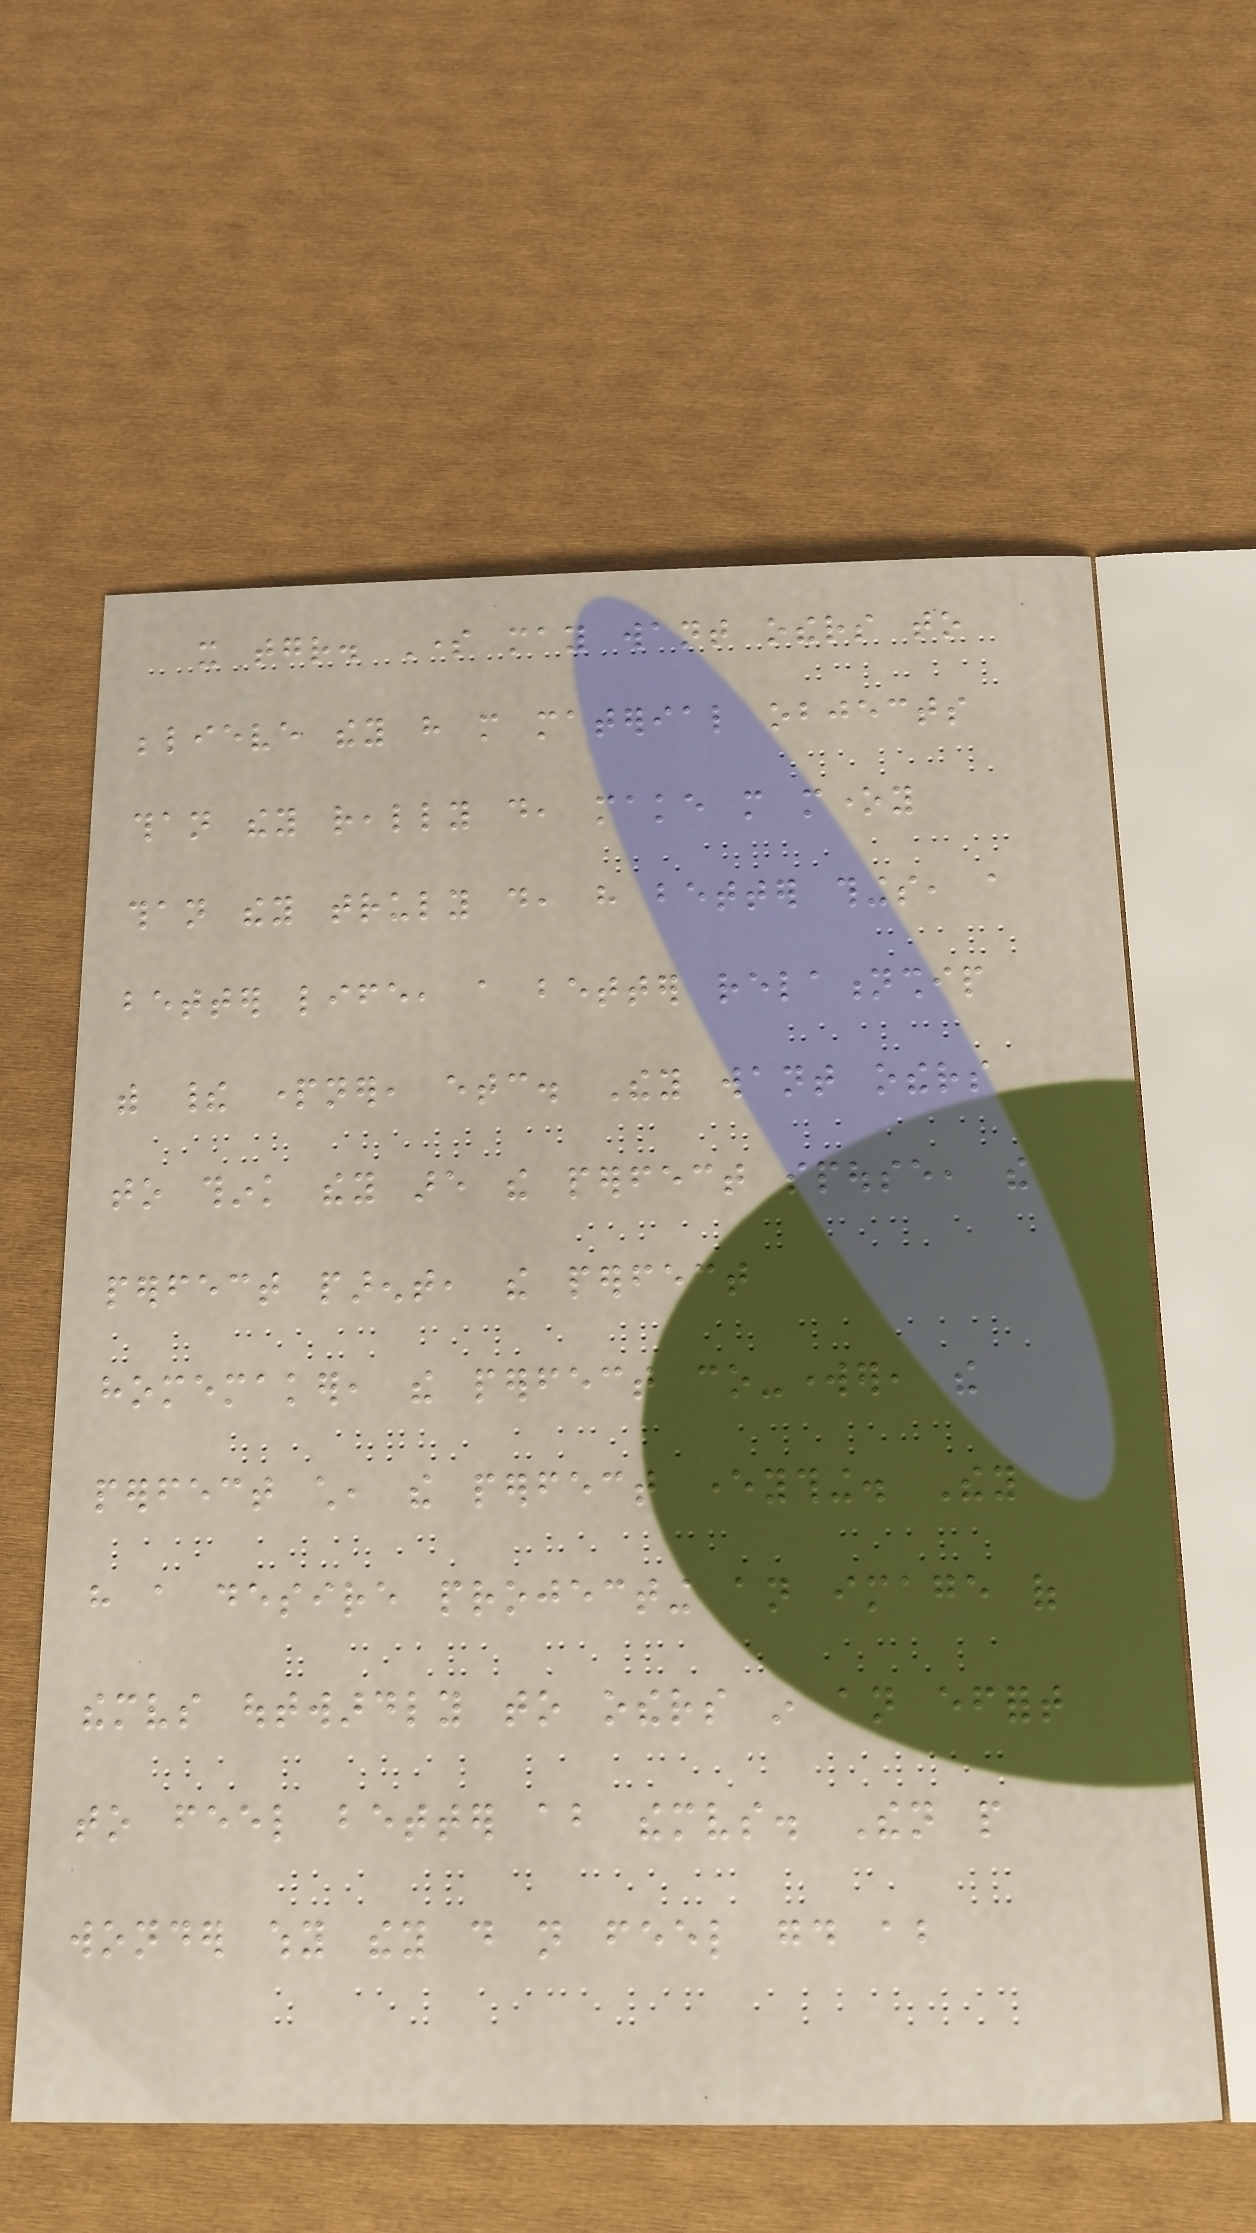it together. Some may want others to
believe they have more material objects
than they really do, make more money
than they truly do, have better things, a
better life, a better relationship
with their partner, etc. They want others
to think they are the perfect spouse, the
perfect parent, the perfect
homemaker, the perfect co-worker, the
perfect child, the perfect everything. They
have a desire projecting an image of
themselves outwardly to others in an effort
to feel better about themselves. Then people
wonder why they do not feel good about
